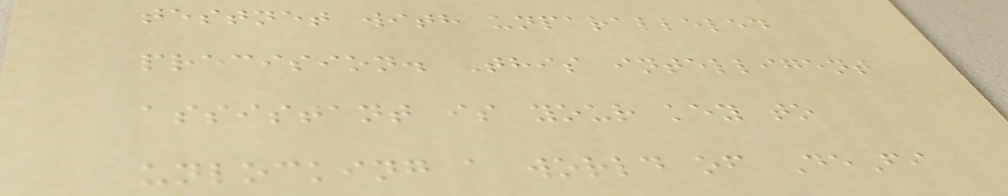testnet with unparalleled
precision. This intelligent
assistant is your key to
unlocking a world of DeFi
